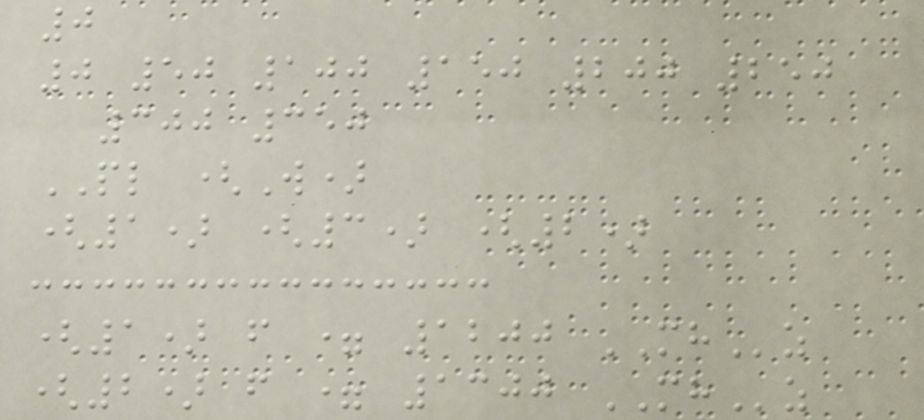0
0 50 100 150 200 250
300 350
PL (W)
(1) (3) (2)
(1) f = 1200 MHz
(2) f = 1300 MHz
